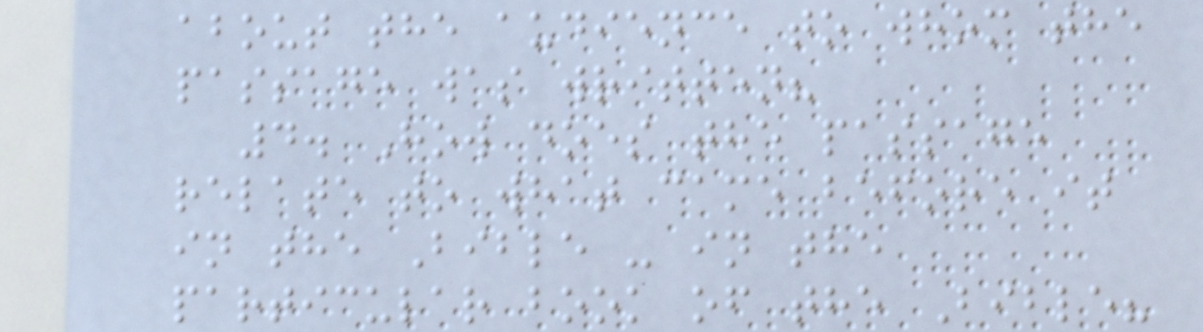about the audience to whom the
passage was written?
4. How does the passage
relate to what came before it
in the Bible - in the
particular book of the Bible?
